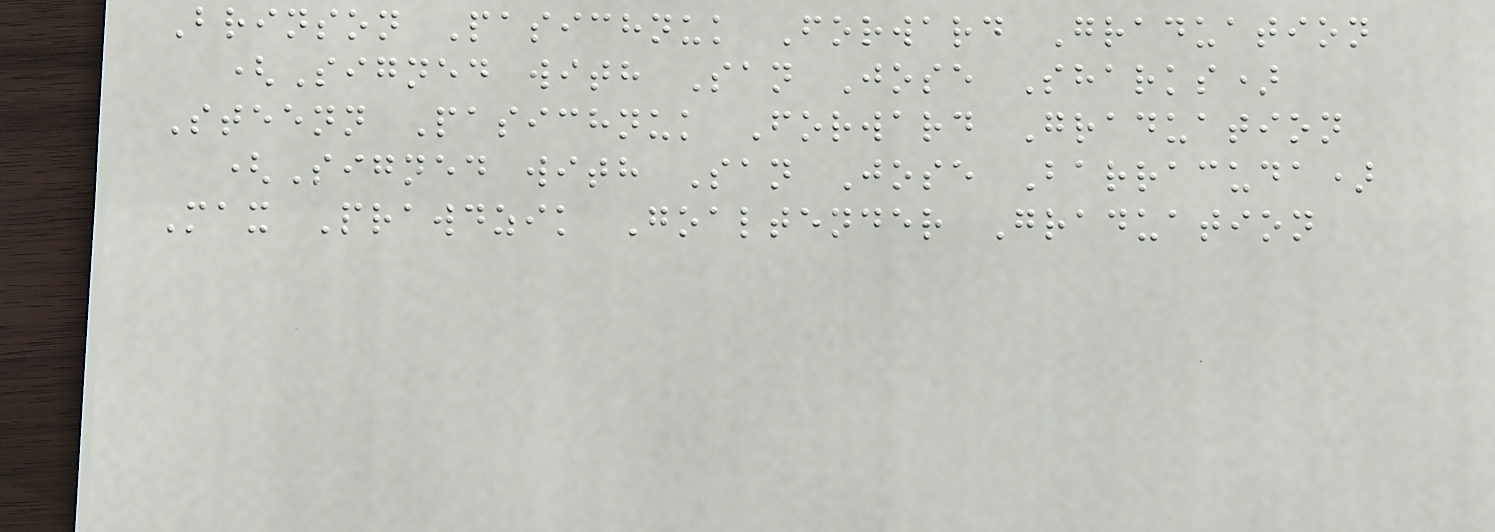Brinson Pasichnuk Forward Graduation
(Signed with San Jose Sharks)
Steenn Pasichnuk Forward Graduation
(Signed with San Jose Barracuda)
Max Prawdzik Goaltender Graduation
